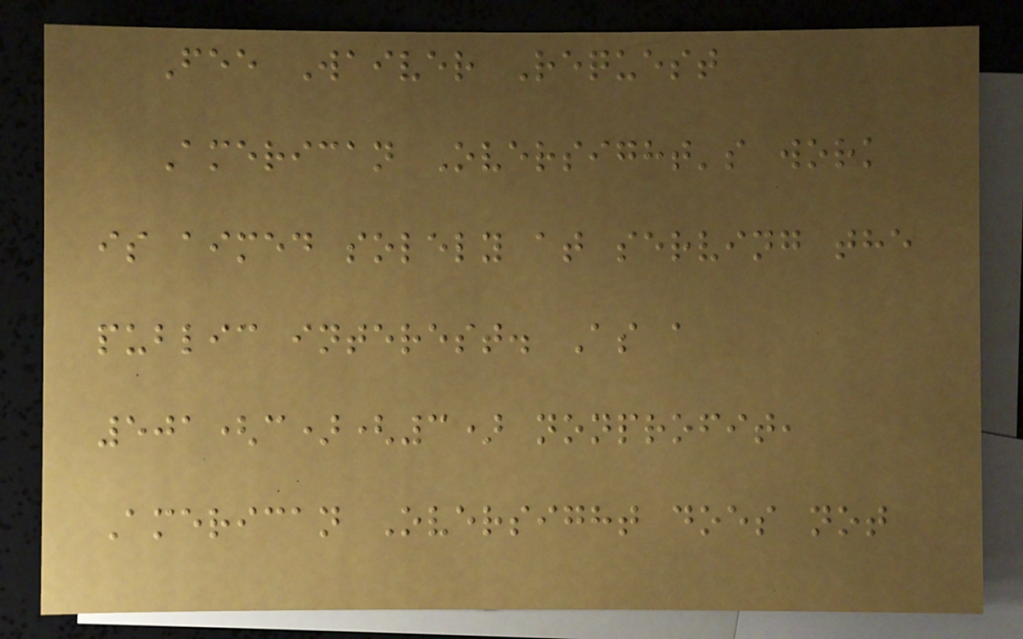Fee Waiver Request
American Oversight's work
is aimed solely at serving the
public interest. As a
501(c)(3) nonprofit,
American Oversight does not
